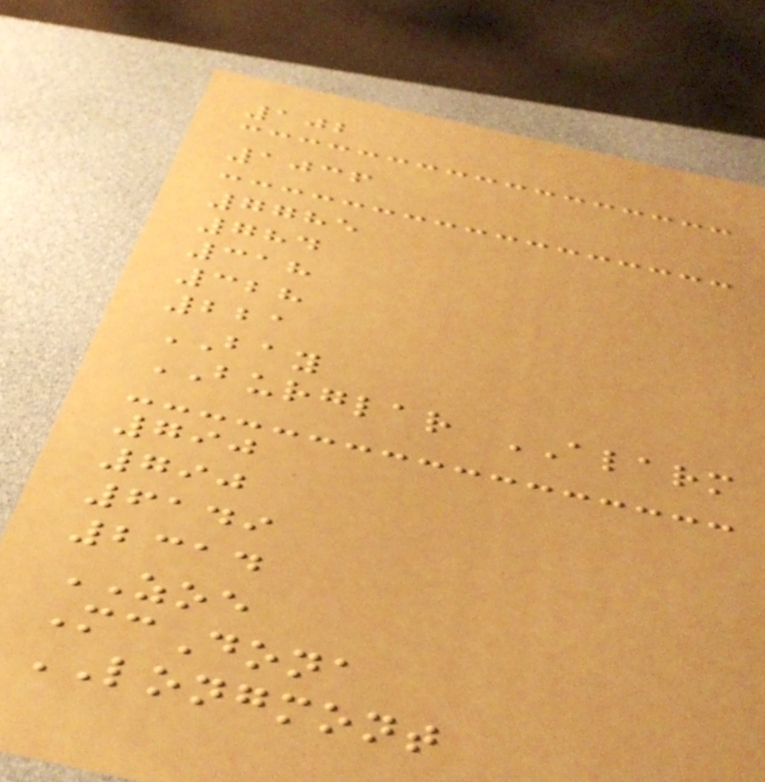102
1036
7785
784
318
328
221
BAY
BURGLAR ALARM
790
790
6149
2314
ZOE
McDona
LONGMONT
